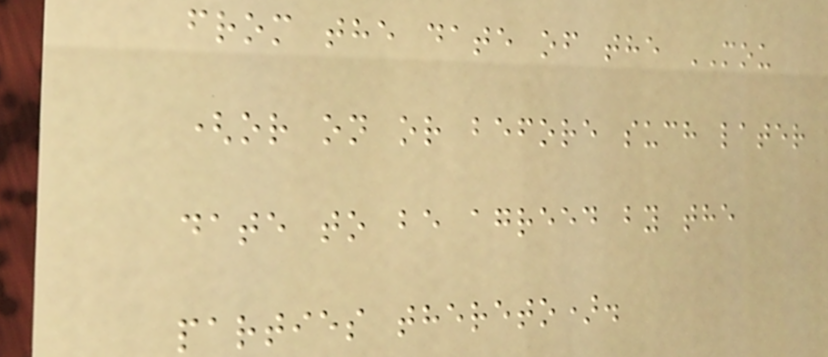from the date of the MOU
(or on or before such later
date to be agreed by the
parties thereto).
